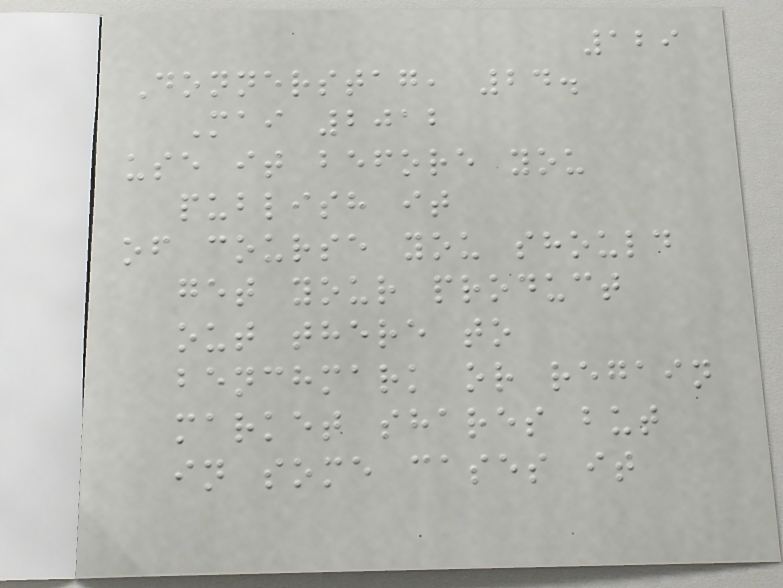129
Donnerstag, 24.
Mai 2012
use it before you
publish it
of course you should
get your product
out there to
benchmark or regain
market shares but
in some cases it
